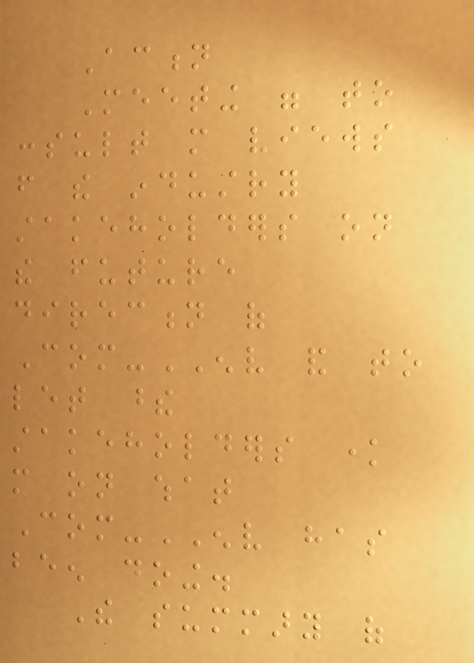Action
Meeting were to
consult more views
from the industry
stakeholders on
the future
direction of
Com-ENV and to
let these
stakeholders know
more on what
Com-ENV has
been doing.
The summary of
